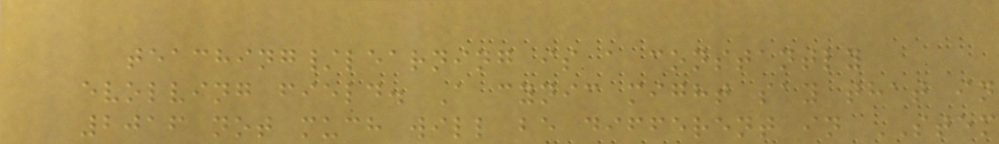teaching/learning is a constantly
evolving field. A cynic might say that in
2016 not much will be different in STEM
